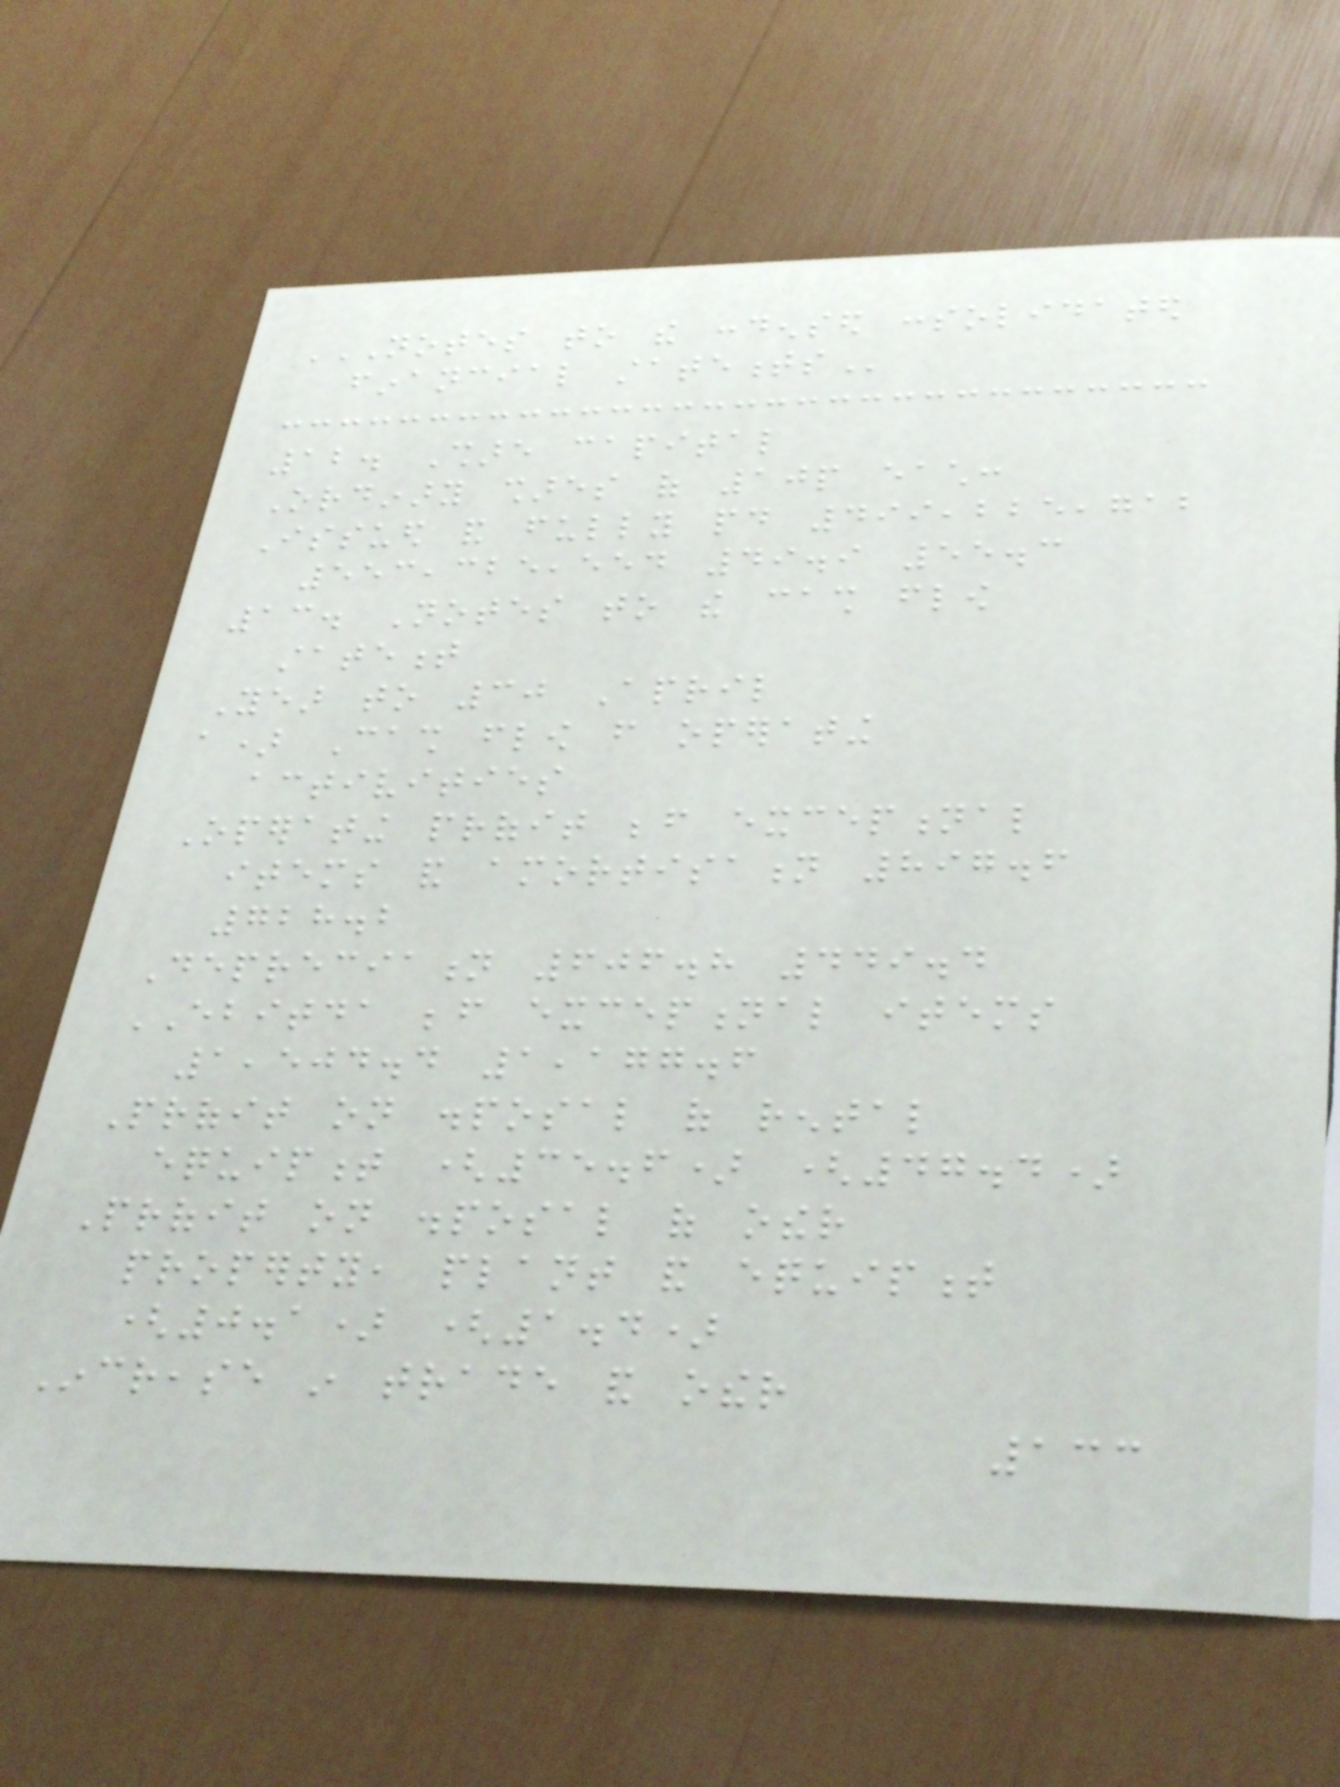NOTES TO THE CONDENSED CONSOLIDATED
FINANCIAL STATEMENTS
12. Share capital
Ordinary shares of 10p each:
Issued and fully paid 499,225,712
553,325,554 49.9 55.3
13. Notes to the cash flow
statement
Year to 30 April
a) Cash flow from operating
activities
Operating profit before exceptional
items and amortisation 897.6
728.2
Depreciation 606.8 449.4
EBITDA before exceptional items
1,504.4 1,177.6
Profit on disposal of rental
equipment (35.6) (47.4)
Profit on disposal of other
property, plant and equipment
(0.1) (1.4)
Increase in trade and other
133
